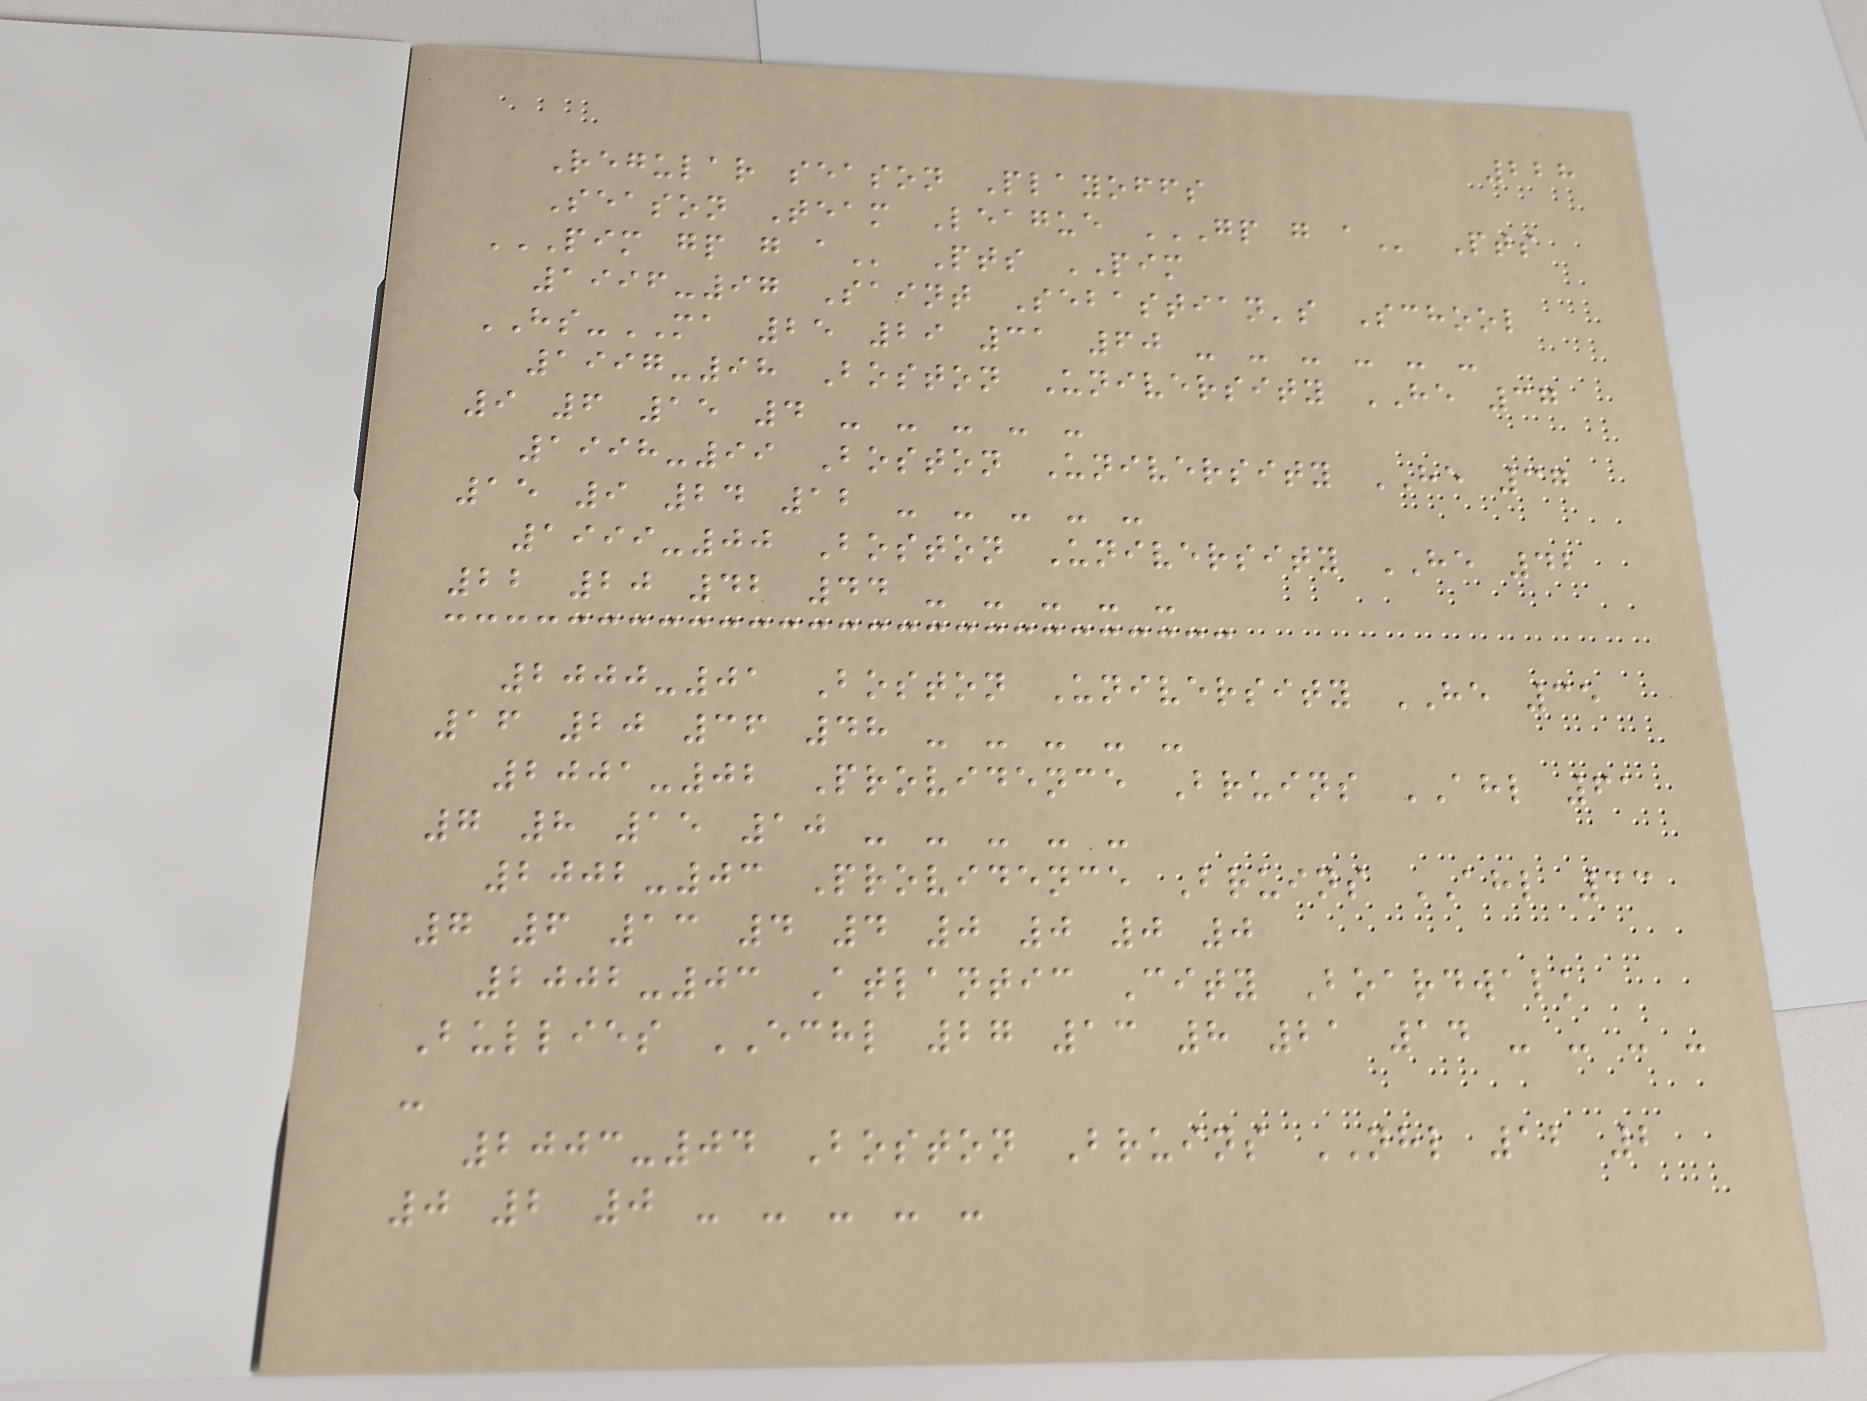228
Regular season Playoffs
Season Team League GP G A Pts
PIM GP G A Pts PIM
1996-97 Saint Sebastian's School
HS-MA 25 29 31 60 - - - - - -
1997-98 Boston University HE 37
9 6 15 4 - - - - -
1998-99 Boston University HE 37
15 9 24 12 - - - - -
1999-00 Boston University HE 42
22 20 42 44 - - - - -
2000-01 Boston University HE 35
16 20 36 48 - - - - -
2001-02 Providence Bruins AHL 61
7 8 15 10 - - - - -
2002-03 Providence Bruins AHL 33
7 6 13 4 4 0 0 0 0
2002-03 Atlantic City Boardwalk
Bullies ECHL 27 13 8 21 14 - - - -
-
2003-04 Boston Bruins NHL 12 2
0 2 0 - - - - -
